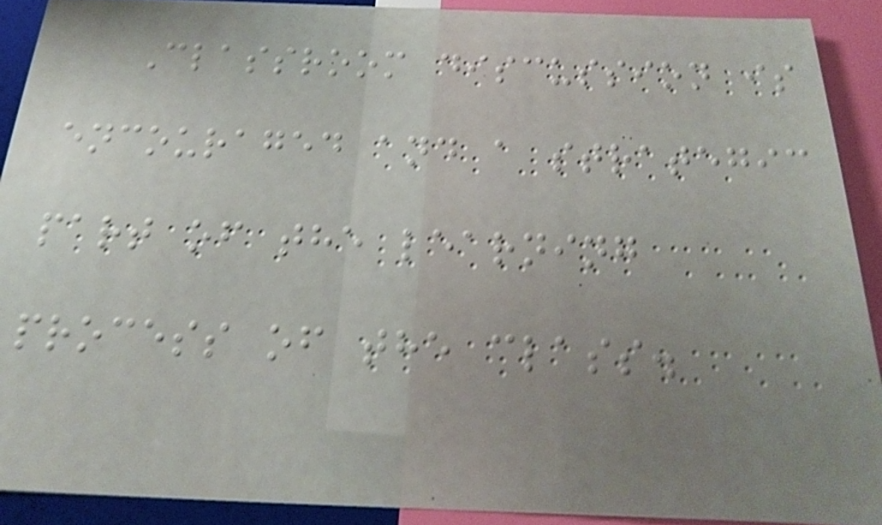Classroom discussion is
encouraged and a strategic
part of the learning
process of the class.
